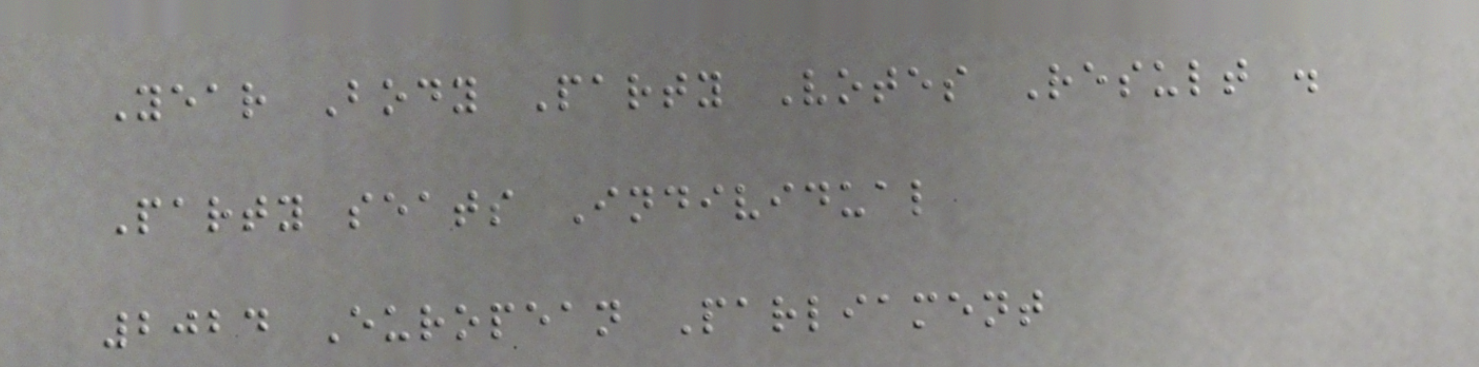Year Body Party Votes Result .
Party seats Individual
2024 European Parliament
